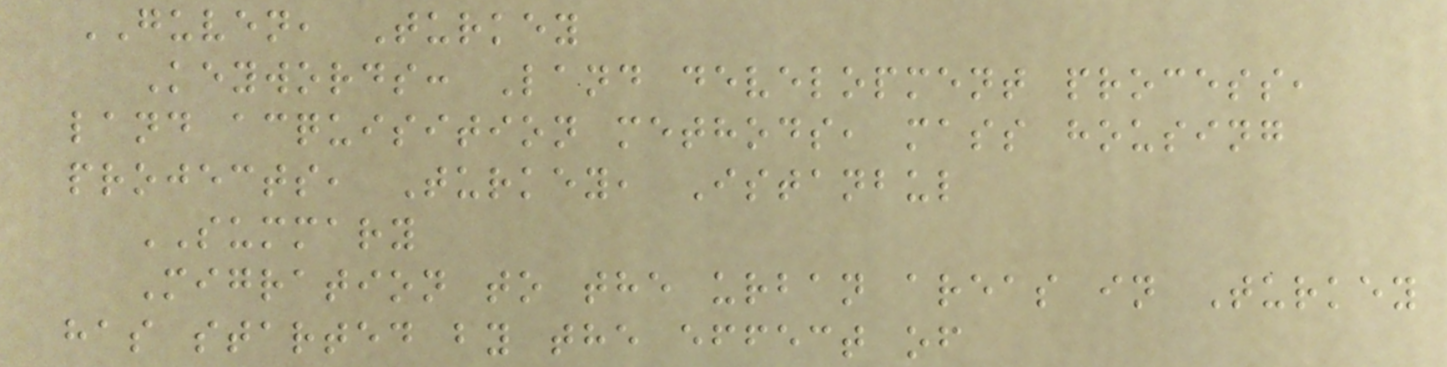GUVEN, Turkey
Keywords: Land development process,
land acquisition methods, mass housing
projects, Turkey, Istanbul
SUMMARY
Migration to the urban areas in Turkey
has started by the effect of
